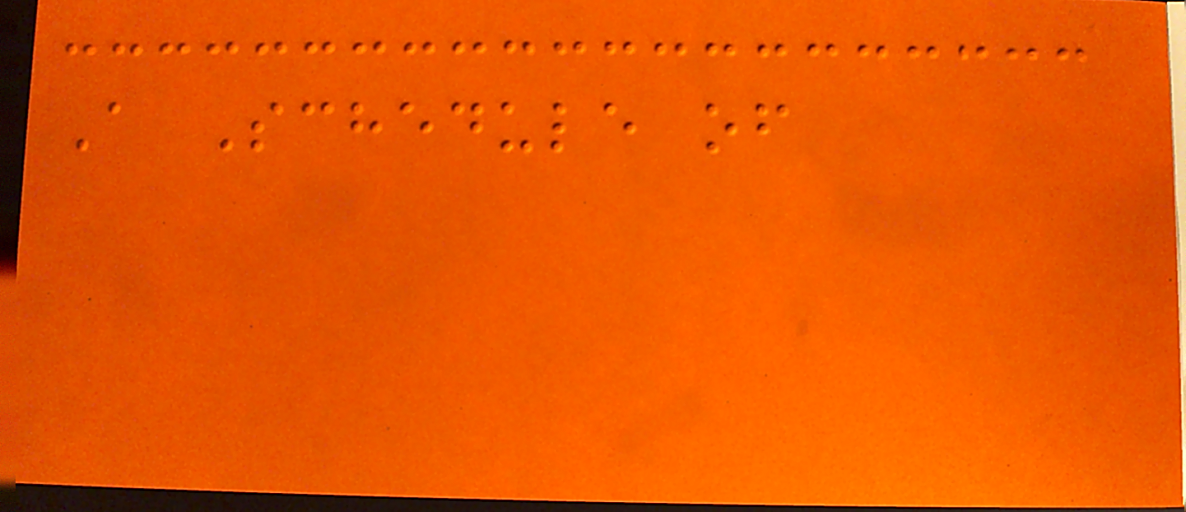A Schedule of
